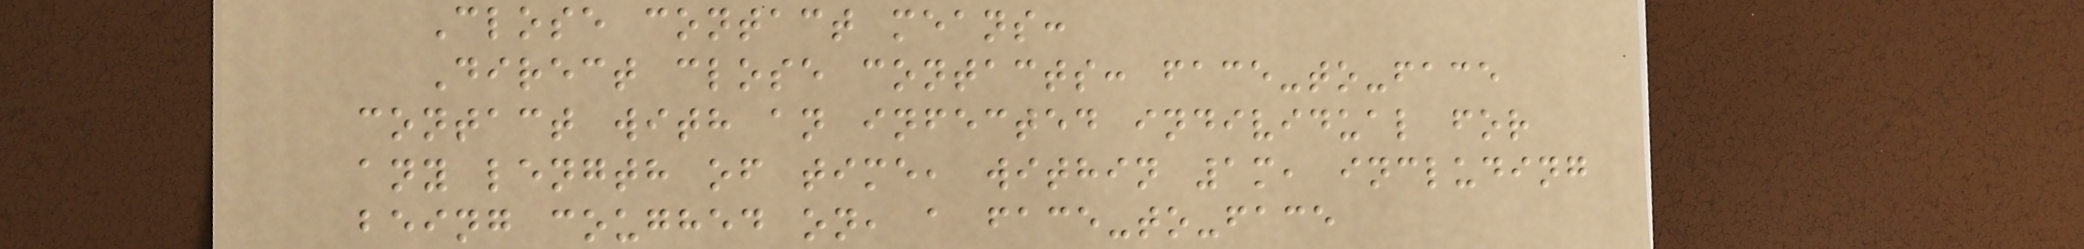Close contact means:
Direct close contacts: face-to-face
contact with an infected individual for
any length of time, within 1m, including
being coughed on, a face-to-face
